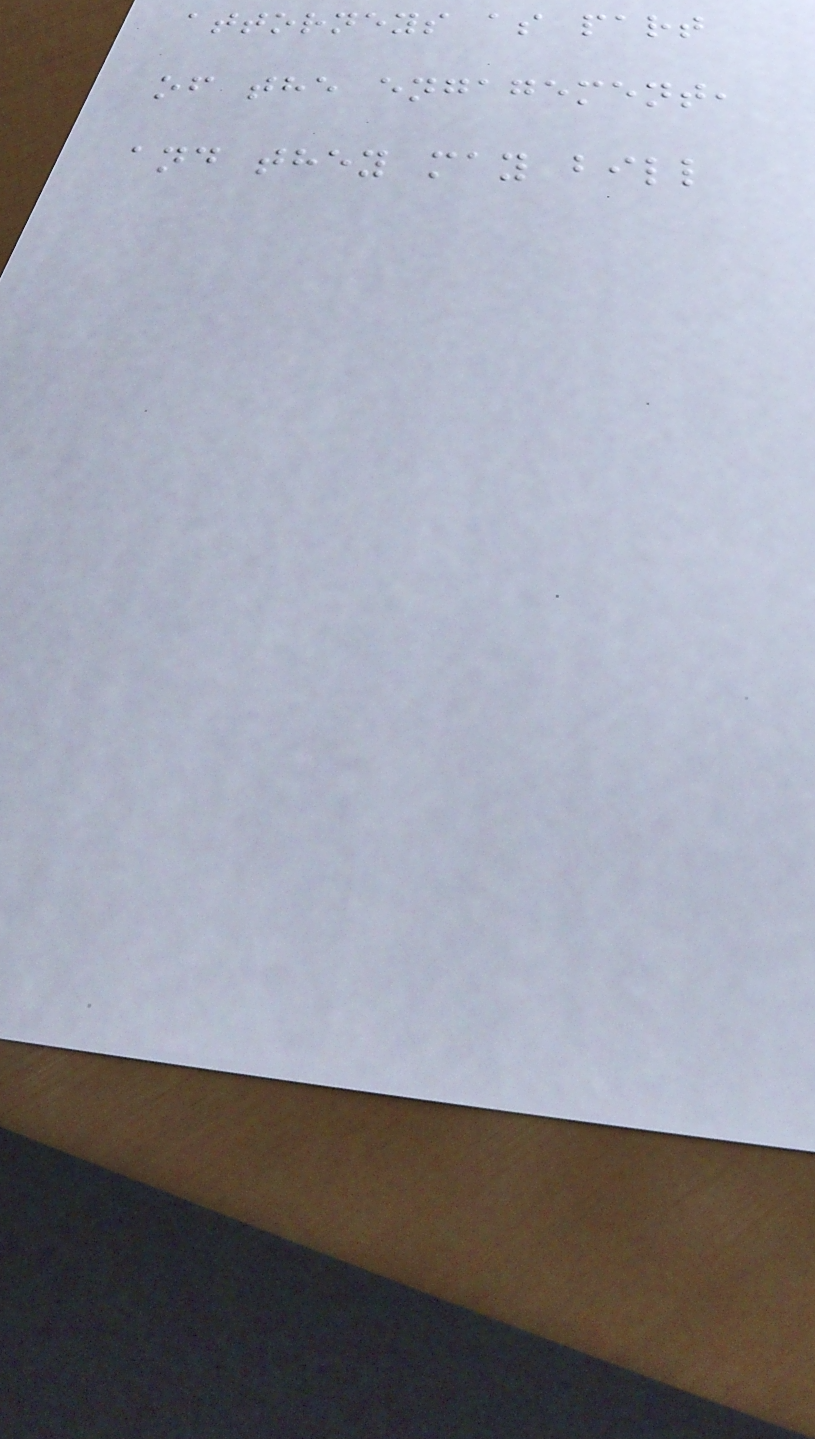attorneys as part
of the engagement,
and they may bill
